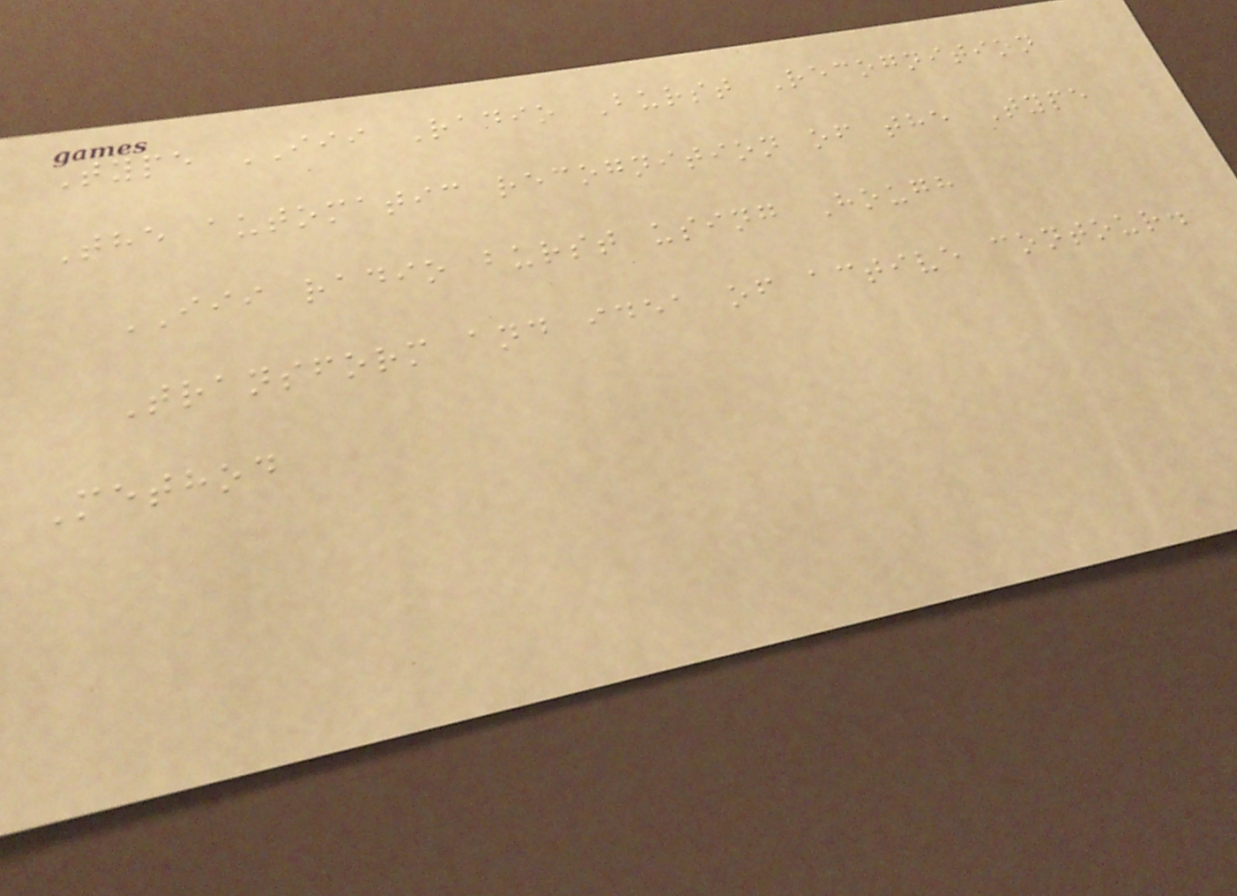Type III Radio Burst Recognition
The automatic recognition of the Type
III radio burst using Hough
Transform and idea of active contour.
Method
